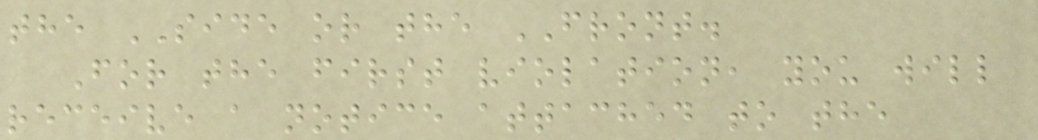the SIDE or the FRONT.
For the first violation, you will
receive a notice attached to the
